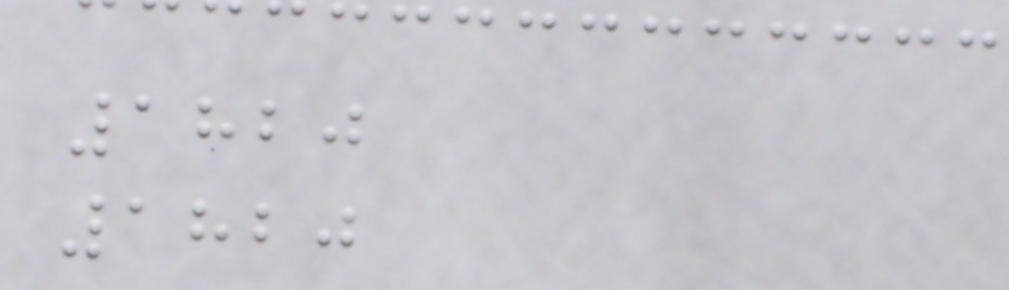1820
1820
